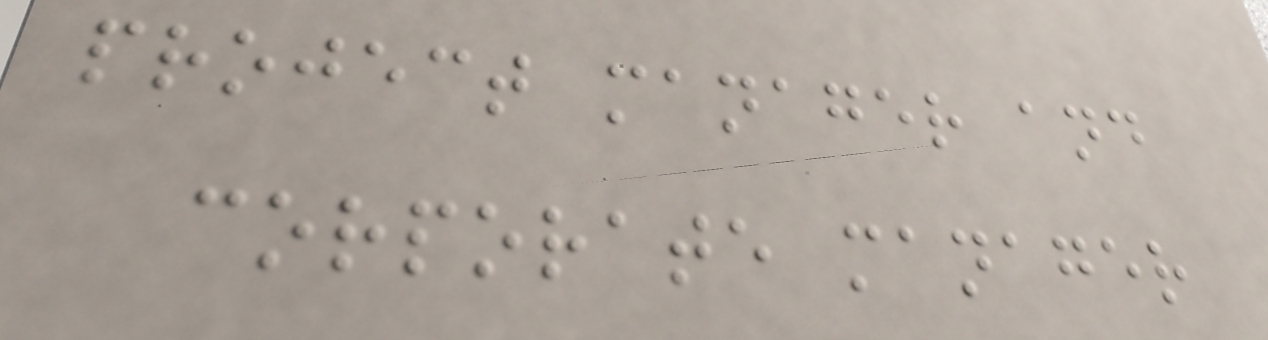project manager and
corporate manager
